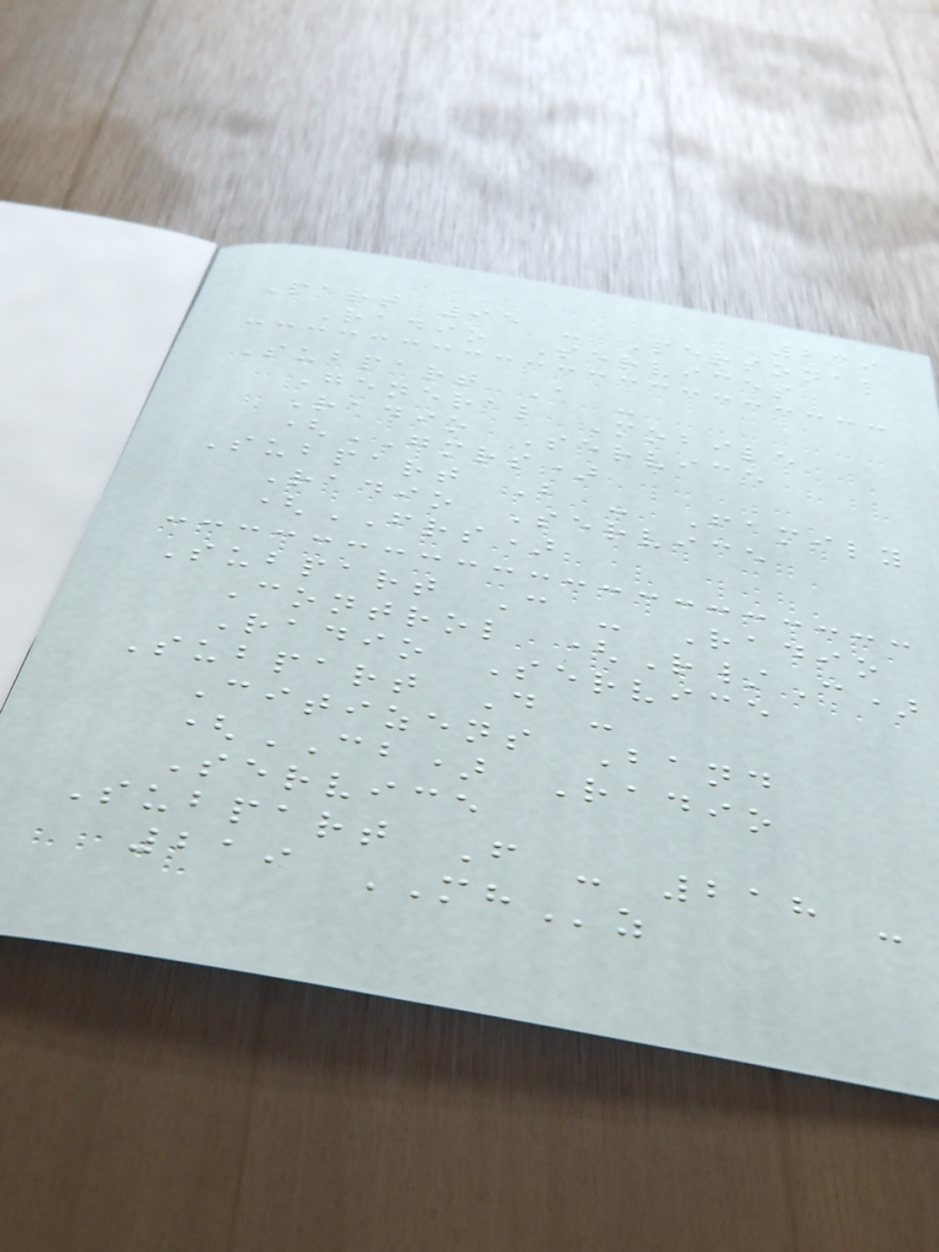239
Part 95 - Personal
Radio Services
Subpart A -
General Mobile
Radio Service
(GMRS)
Subpart B - Family
Radio Service
(FRS)
Subpart C - Radio
Control (R/C)
Radio Service
Subpart D -
Citizens Band
(CB) Radio
Service
Subpart F - 218 -
219 MHz
